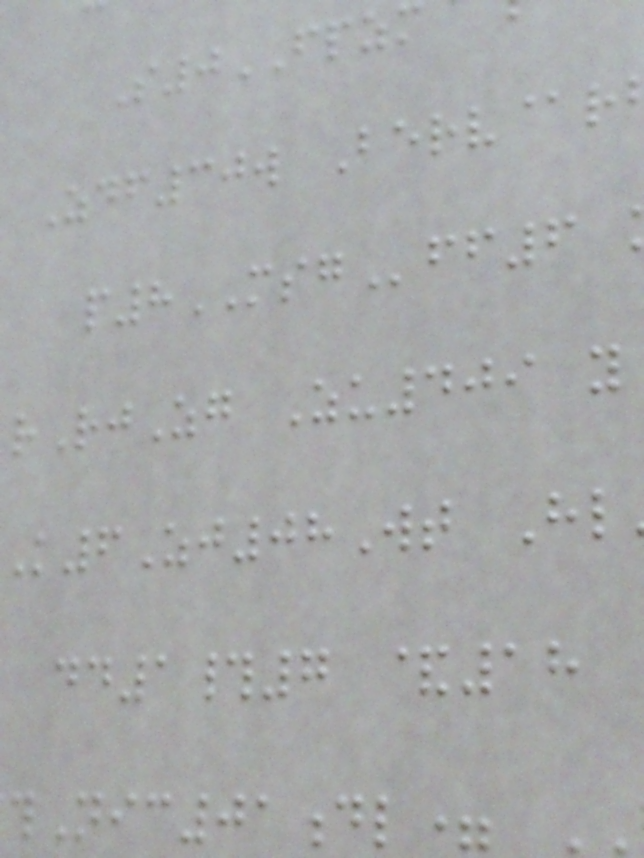S0FPZ
Zdf30w Berv@r
p8MSGff6
rRjZg Zu409 y
K6Zj08Wt Hl
dd1#7 &18
Nic01dl=
